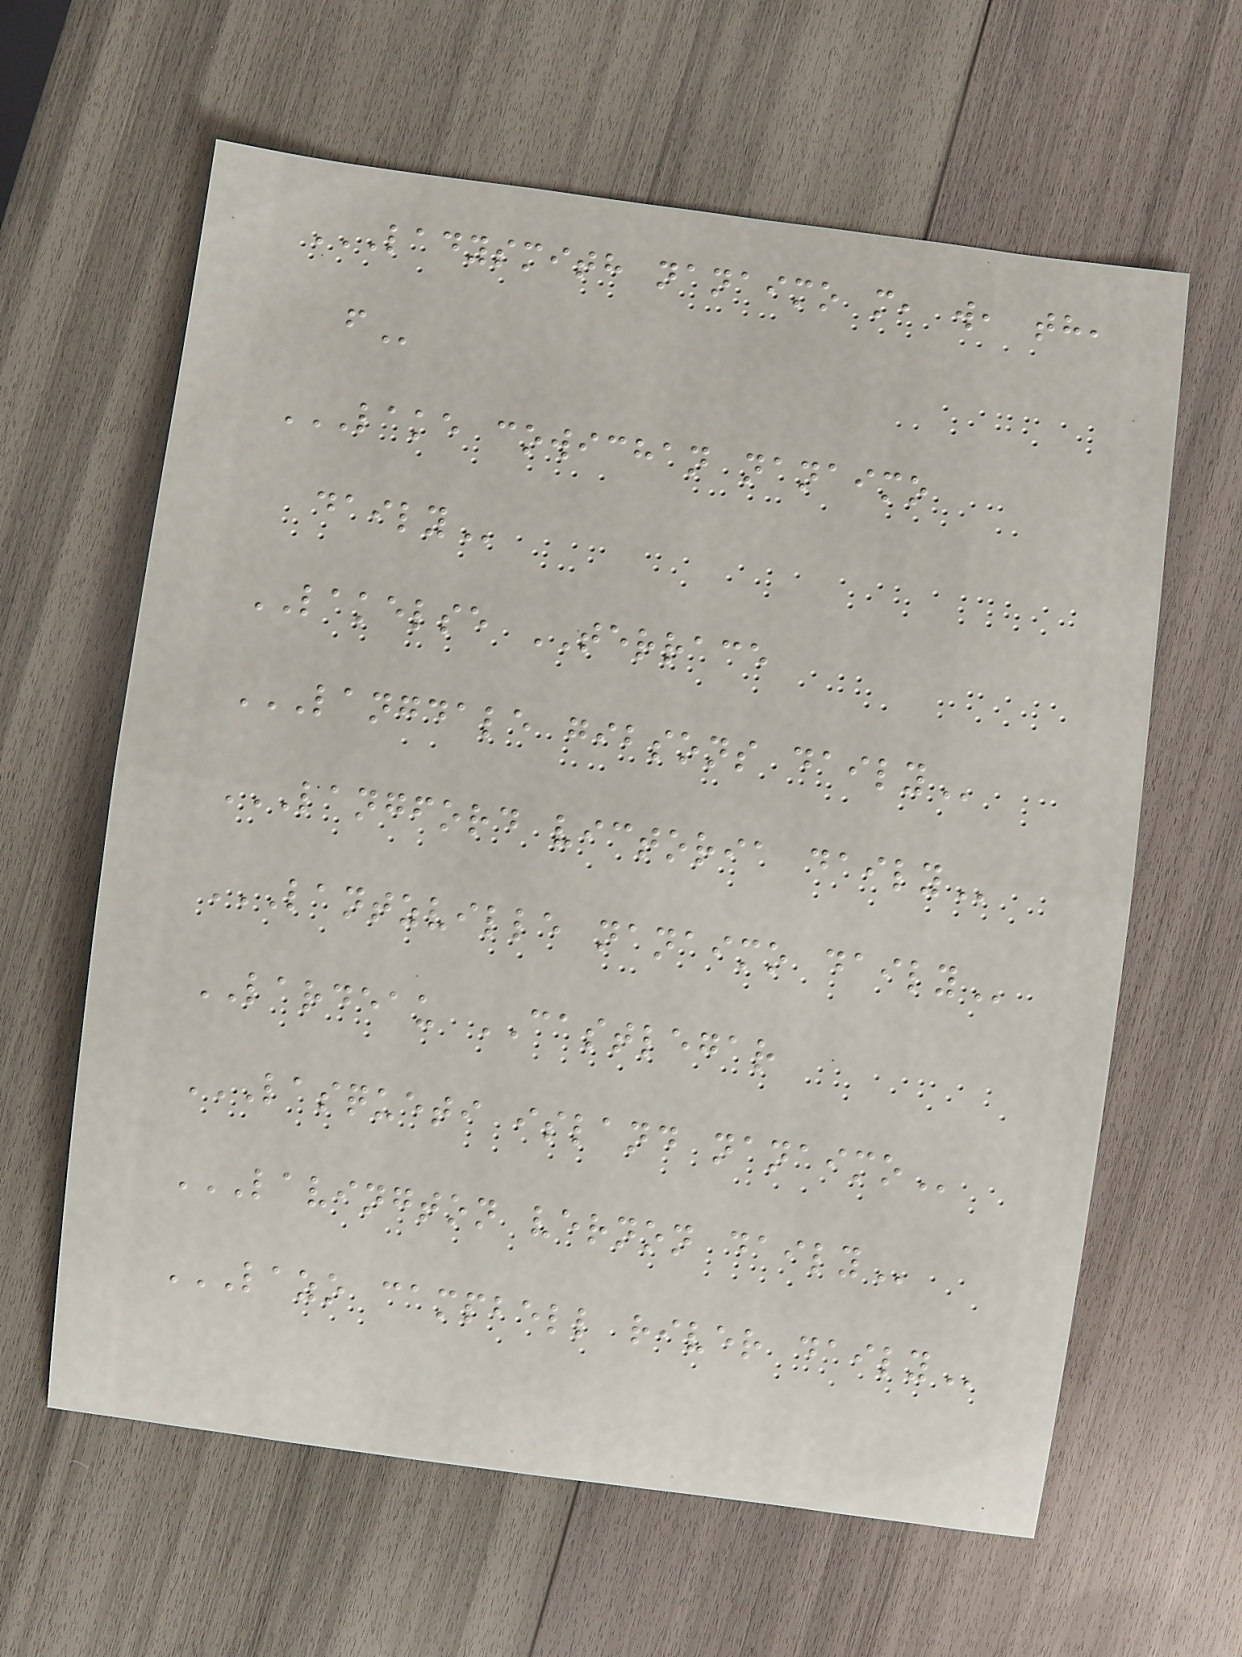LADYSMITH NANAIMO M, W, TH,
F
LAKE COWICHAN NANAIMO
DAILY
LAKELSE TERRACE
LANGDALE GIBSONS DAILY
LANGFORD VICTORIA DAILY
LANTZVILLE NANAIMO DAILY
LARDEAU CASTLEGAR
LASQUETI ISLAND NANAIMO
LAVINGTON VERNON DAILY
LAZO CAMPBELL RIVER DAILY
